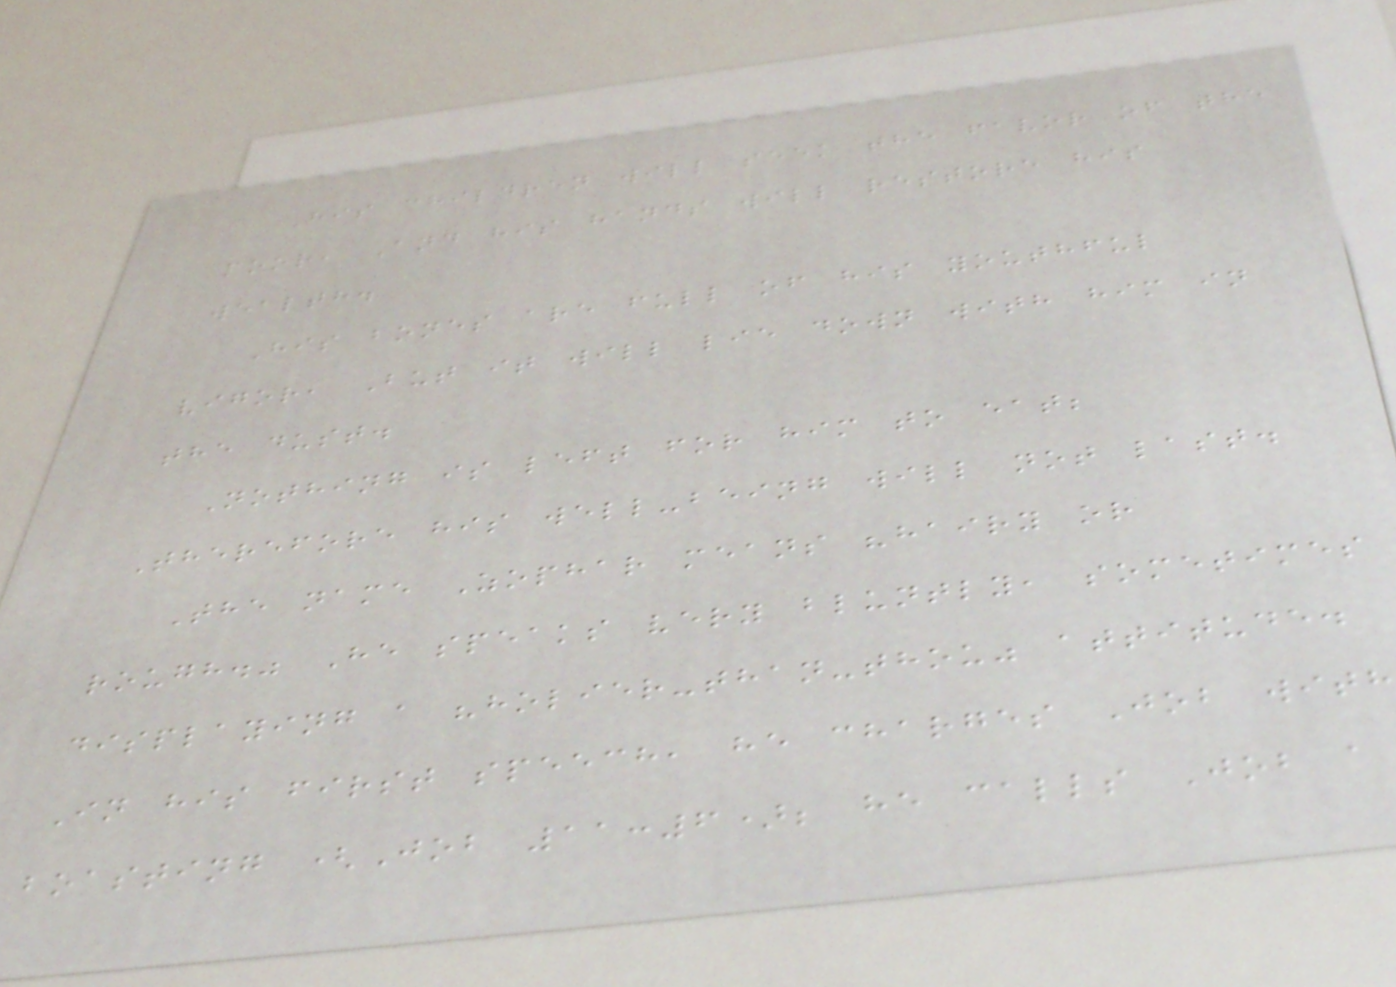His children will seek the favor of the
poor, And his hands will restore his
wealth.
His bones are full of his youthful
vigor, But it will lie down with him in
the dust.
Nothing is left for him to eat;
Therefore his well-being will not last.
The name Zophar means "hairy or
rough." He speaks very bluntly, sometimes
displaying a "holier-than-thou" attitude.
In his first speech, he charges Job with
boasting (Job 11:6); he calls Job a
